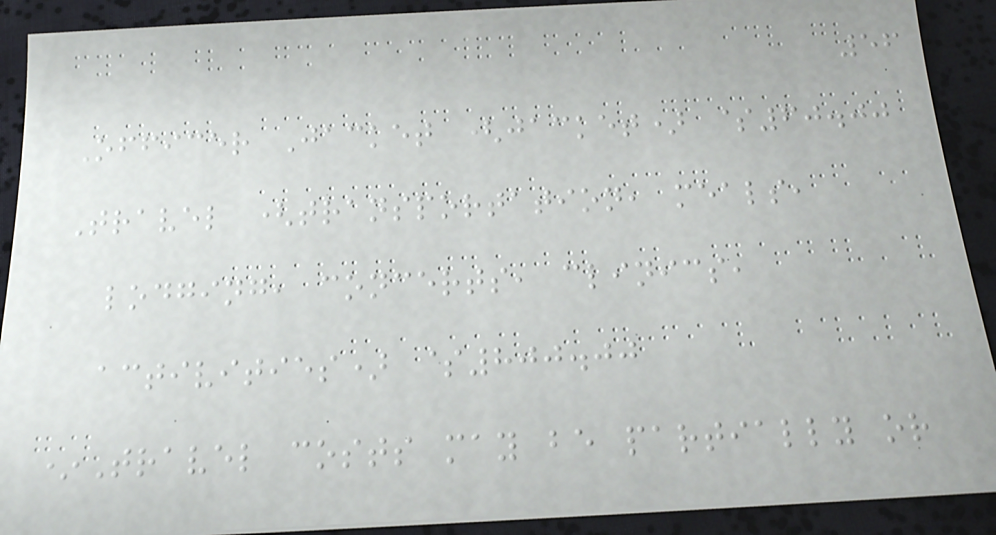56
Officer Jacket (jacket) $60.00
Travel (transportation, meals,
lodging, concerts, clinics,
activities) $800.00
*Travel costs may be partially or
